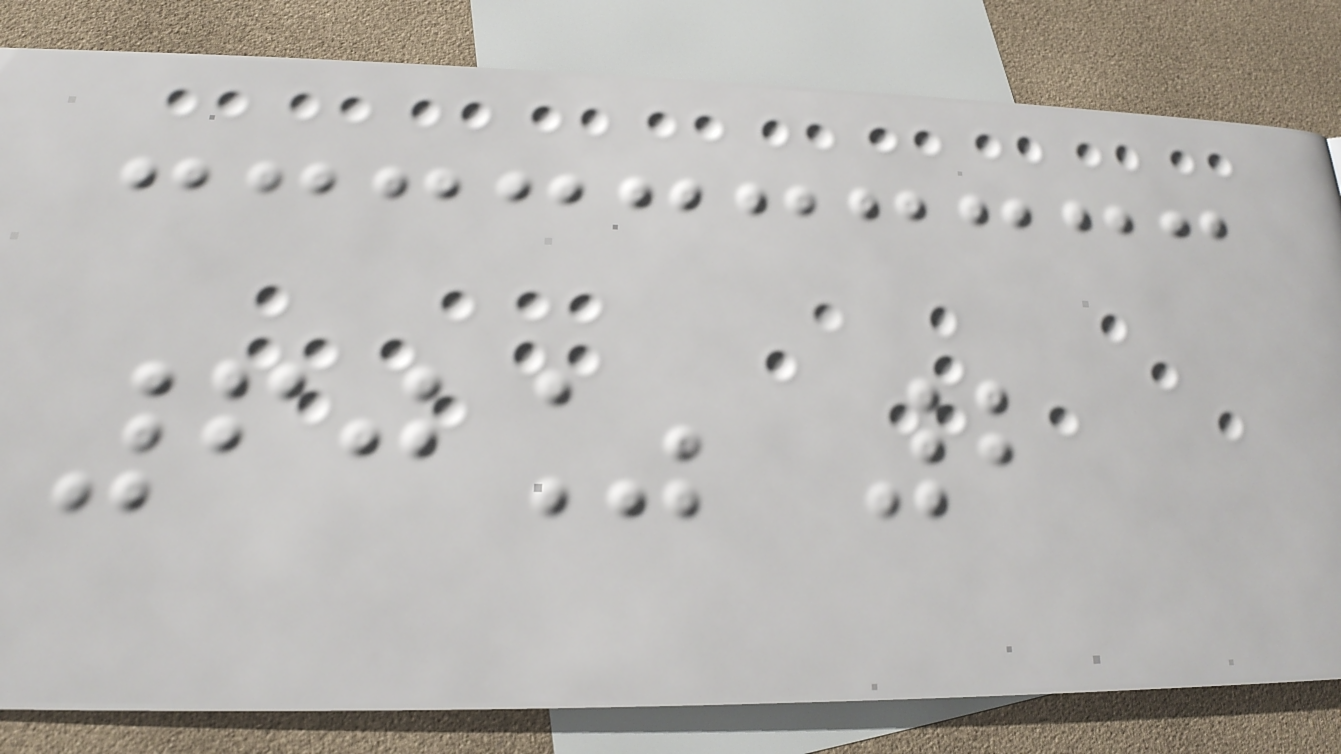60% 2
